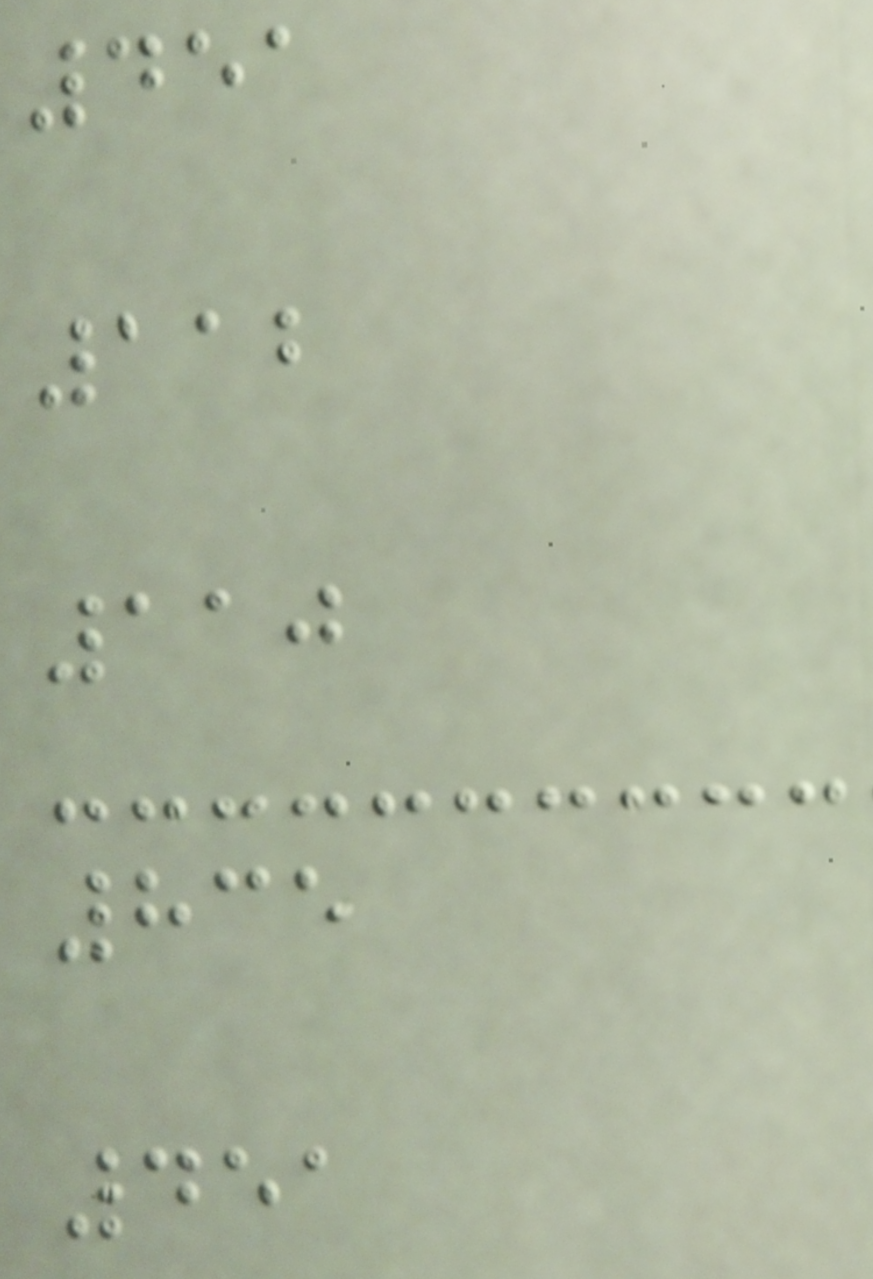451
112
110
835
451
